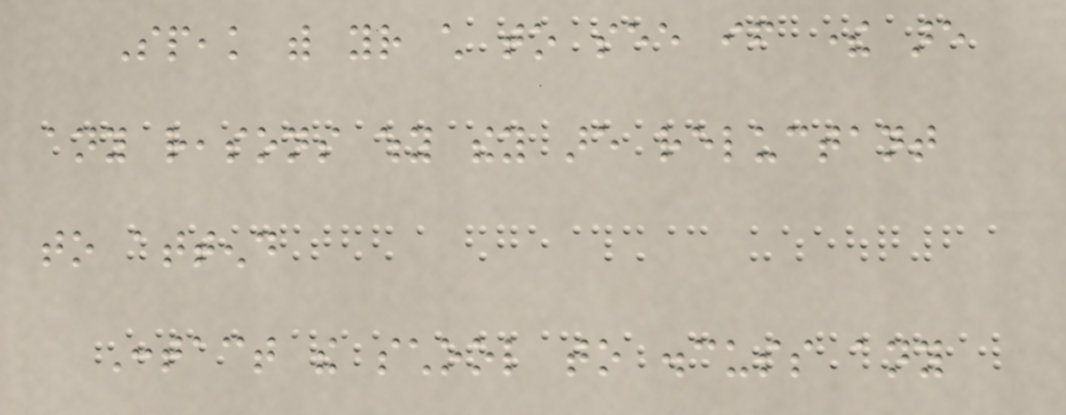Speak with your child to see if there are
any reasons why they are reluctant
to attend
Contact the school to discuss any
